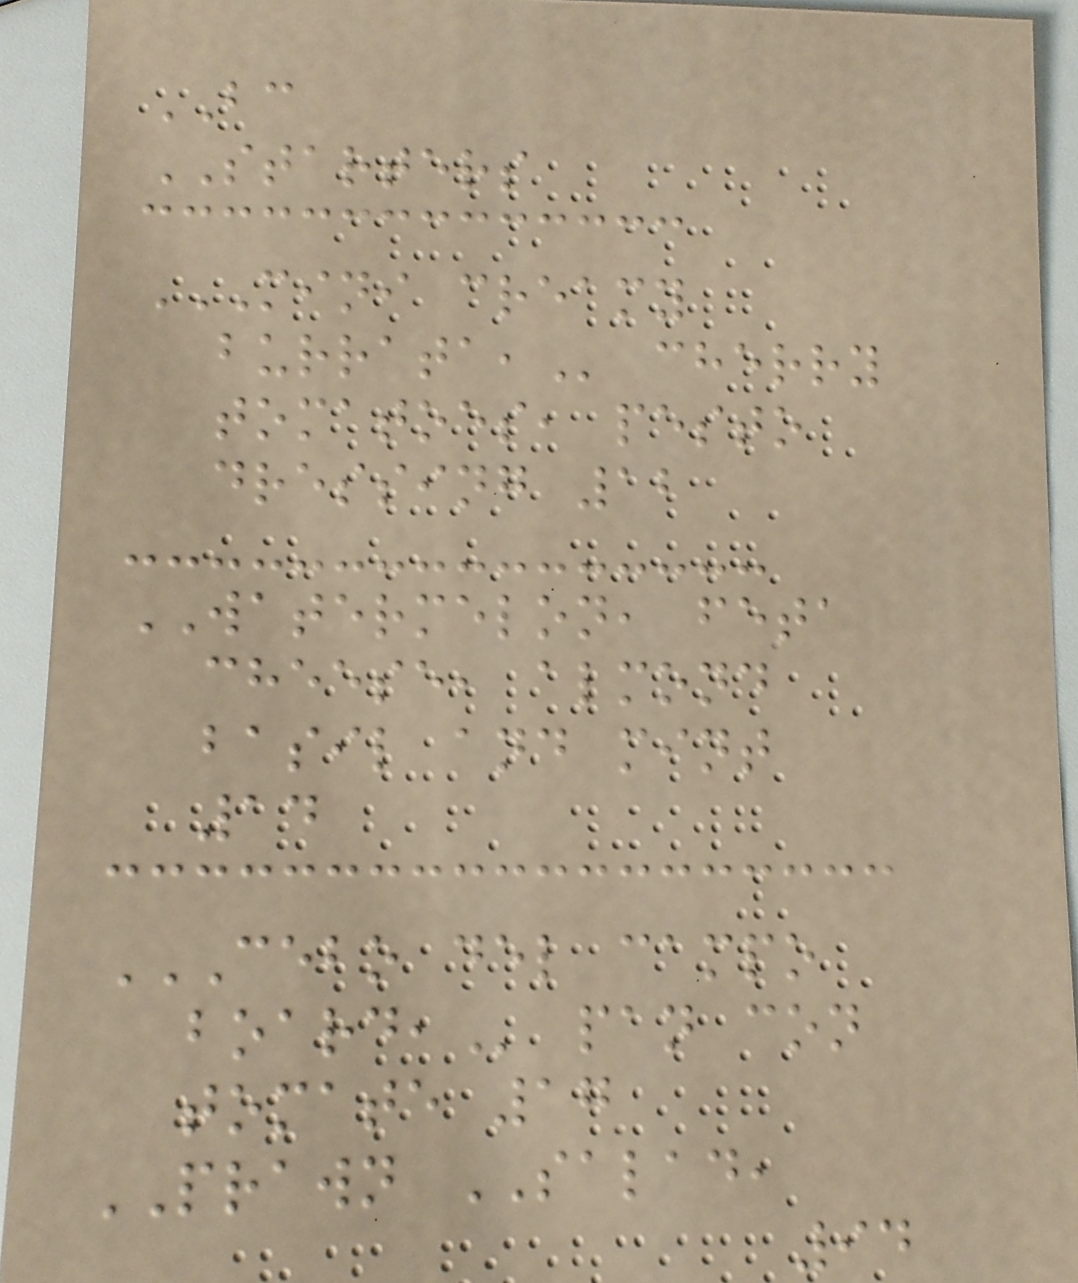BC
STARTERS
MINI CREAMY
BURRATA, cherry
tomatoes, pesto
dressing 12
WATERMELON, feta
cheese, almond
basil and mint
14
CEBO DEL CAMPO
BOARD, pan con
tomate 17
PRAWN SALAD,
94
